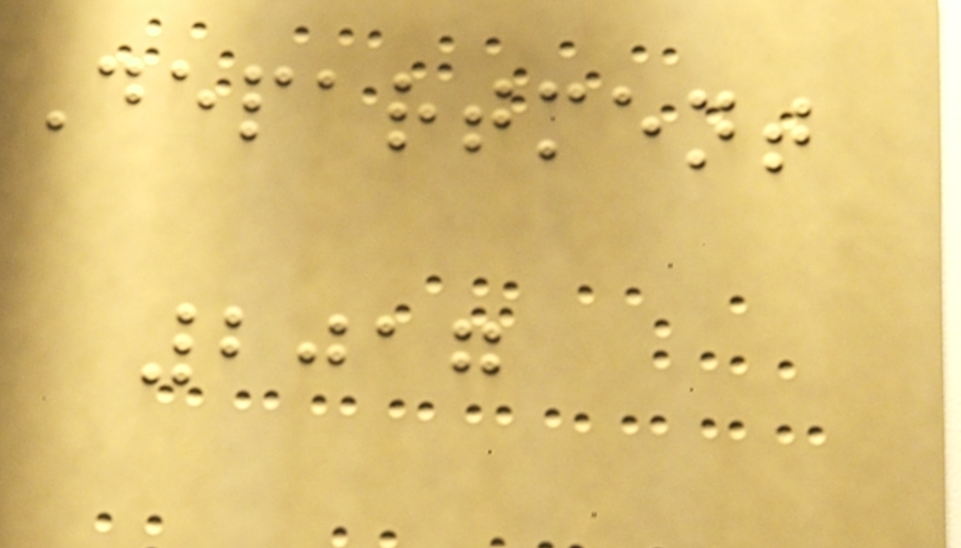Department
2017
